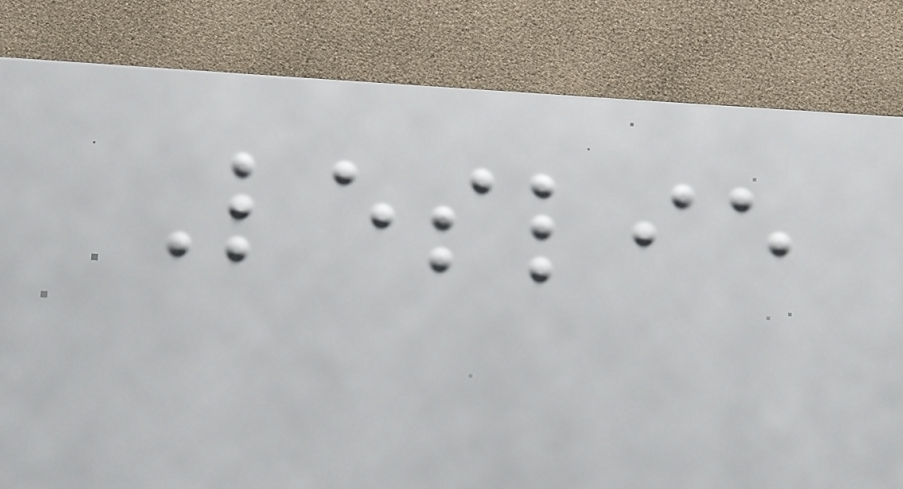Leslie
